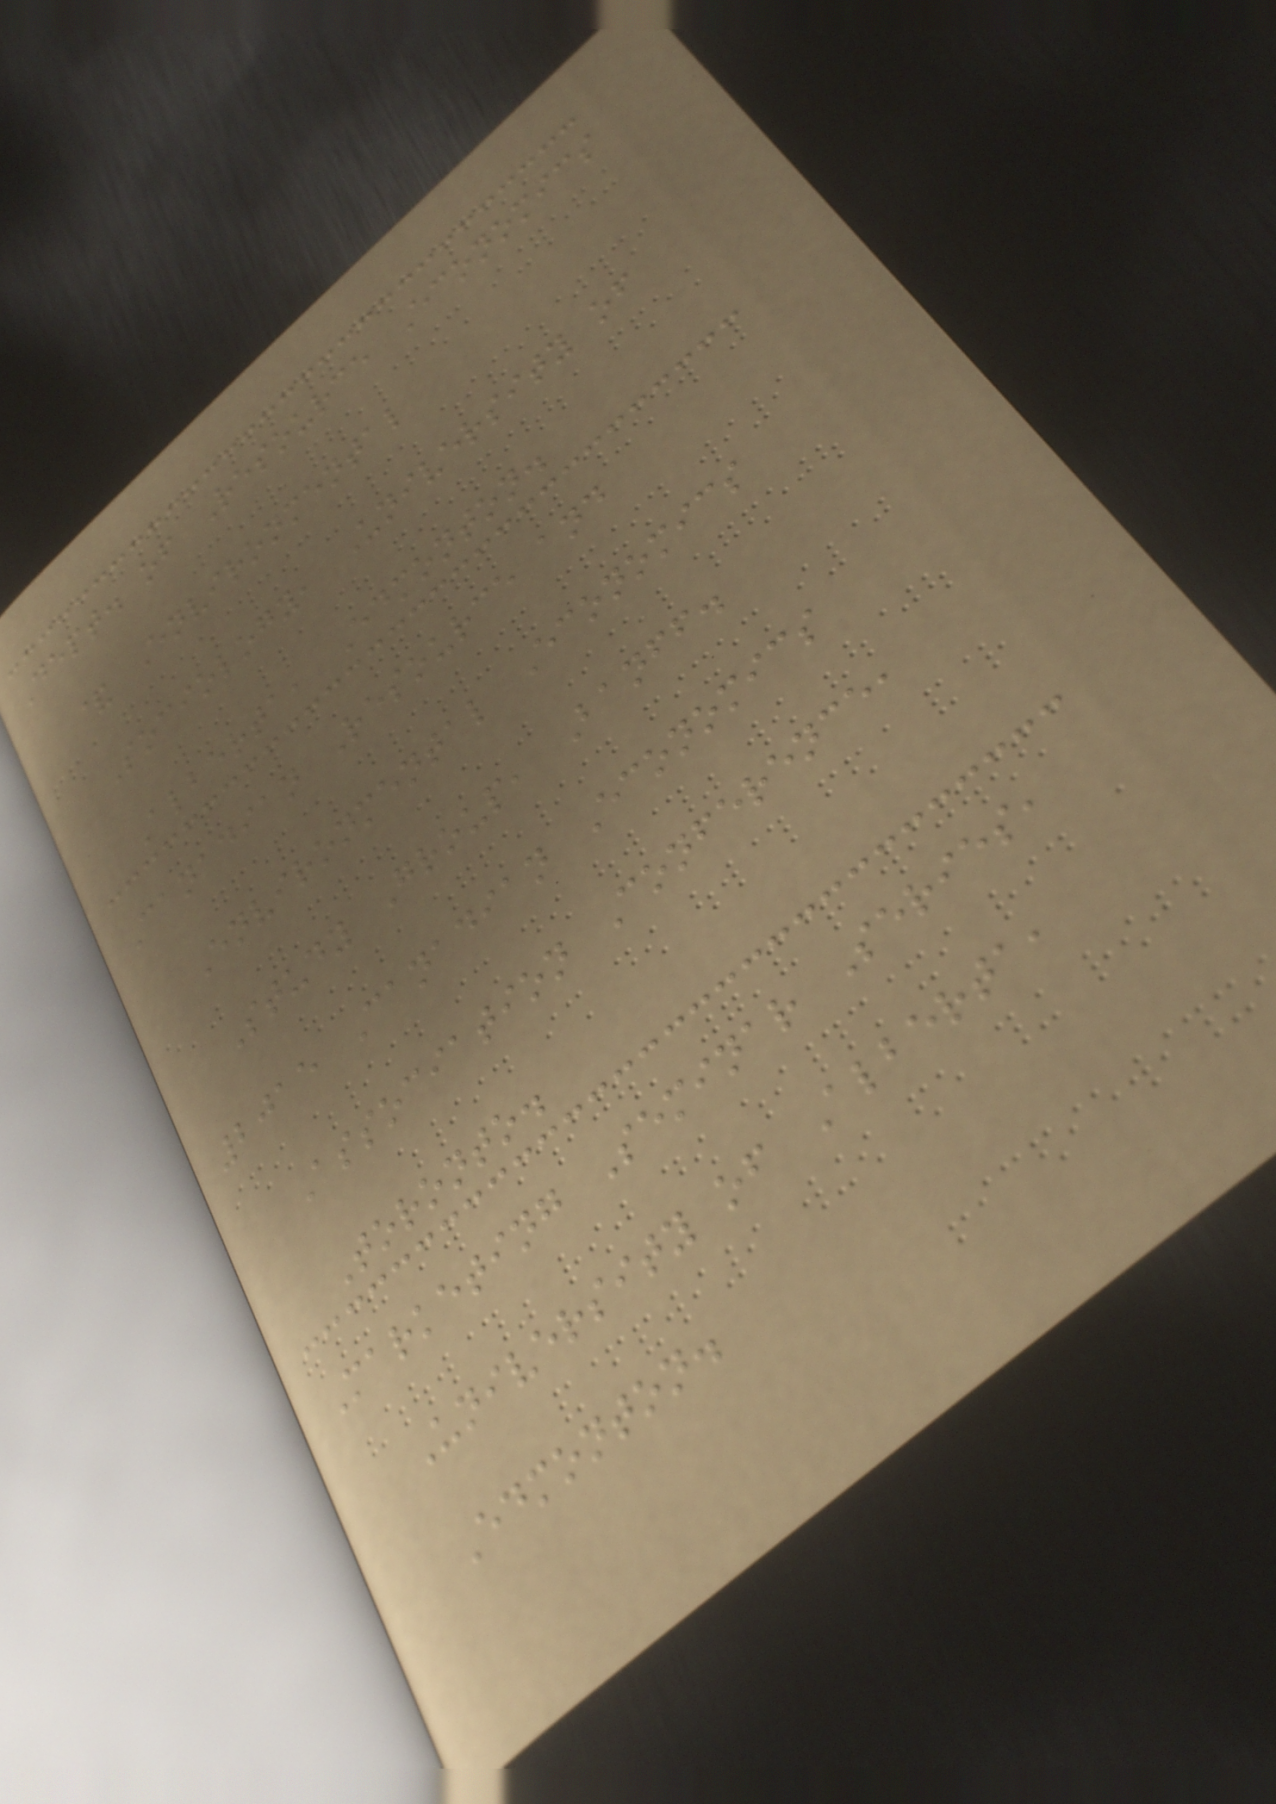Dept. of Resource Economics
& Environmental
Sociology, University of
Alberta, Edmonton.
Canadian Resource and
Environmental Economics
Study Group, Banff.
2015 Canadian Economics
Association Conference,
Toronto.
Marketing Seminar Series,
University of Alberta,
Edmonton.
